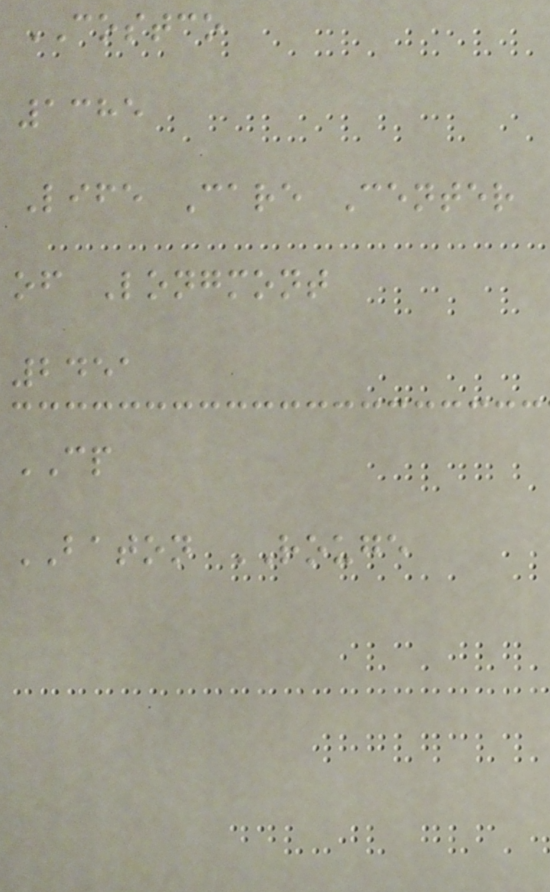COSTCO
1385
Life Care Center
of Longmont
2451
CP
BATON ROUGE
